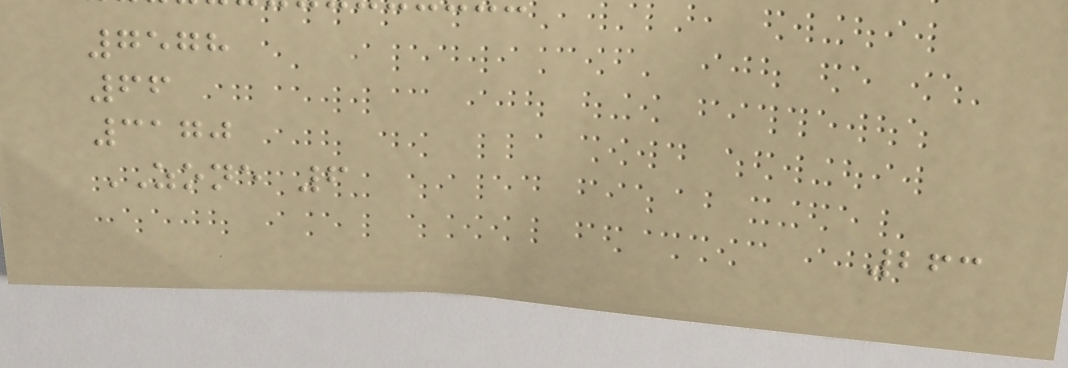7578
66
3170
ZONE 6
263
